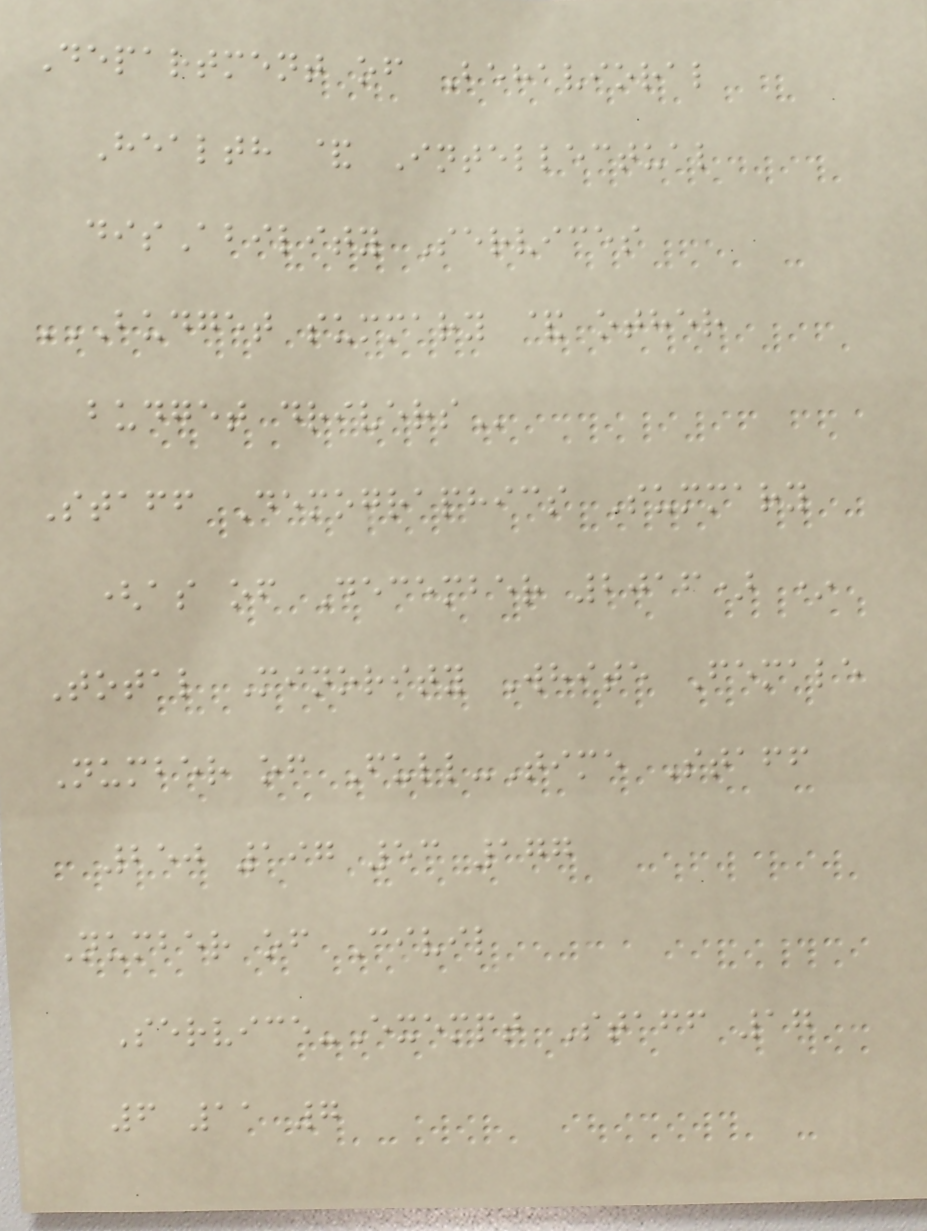Department of Behavioral
Health & Intellectual
disAbility Services
BUDGET SUMMARY & OTHER
BUDGET DRIVERS
Staff Demographics Summary
(as of December 2016) *
Total Minority White Female
Number of Full-Time Staff
250 197 53 177
Number of Civil
Service-Exempt Staff 17
6 11 7
